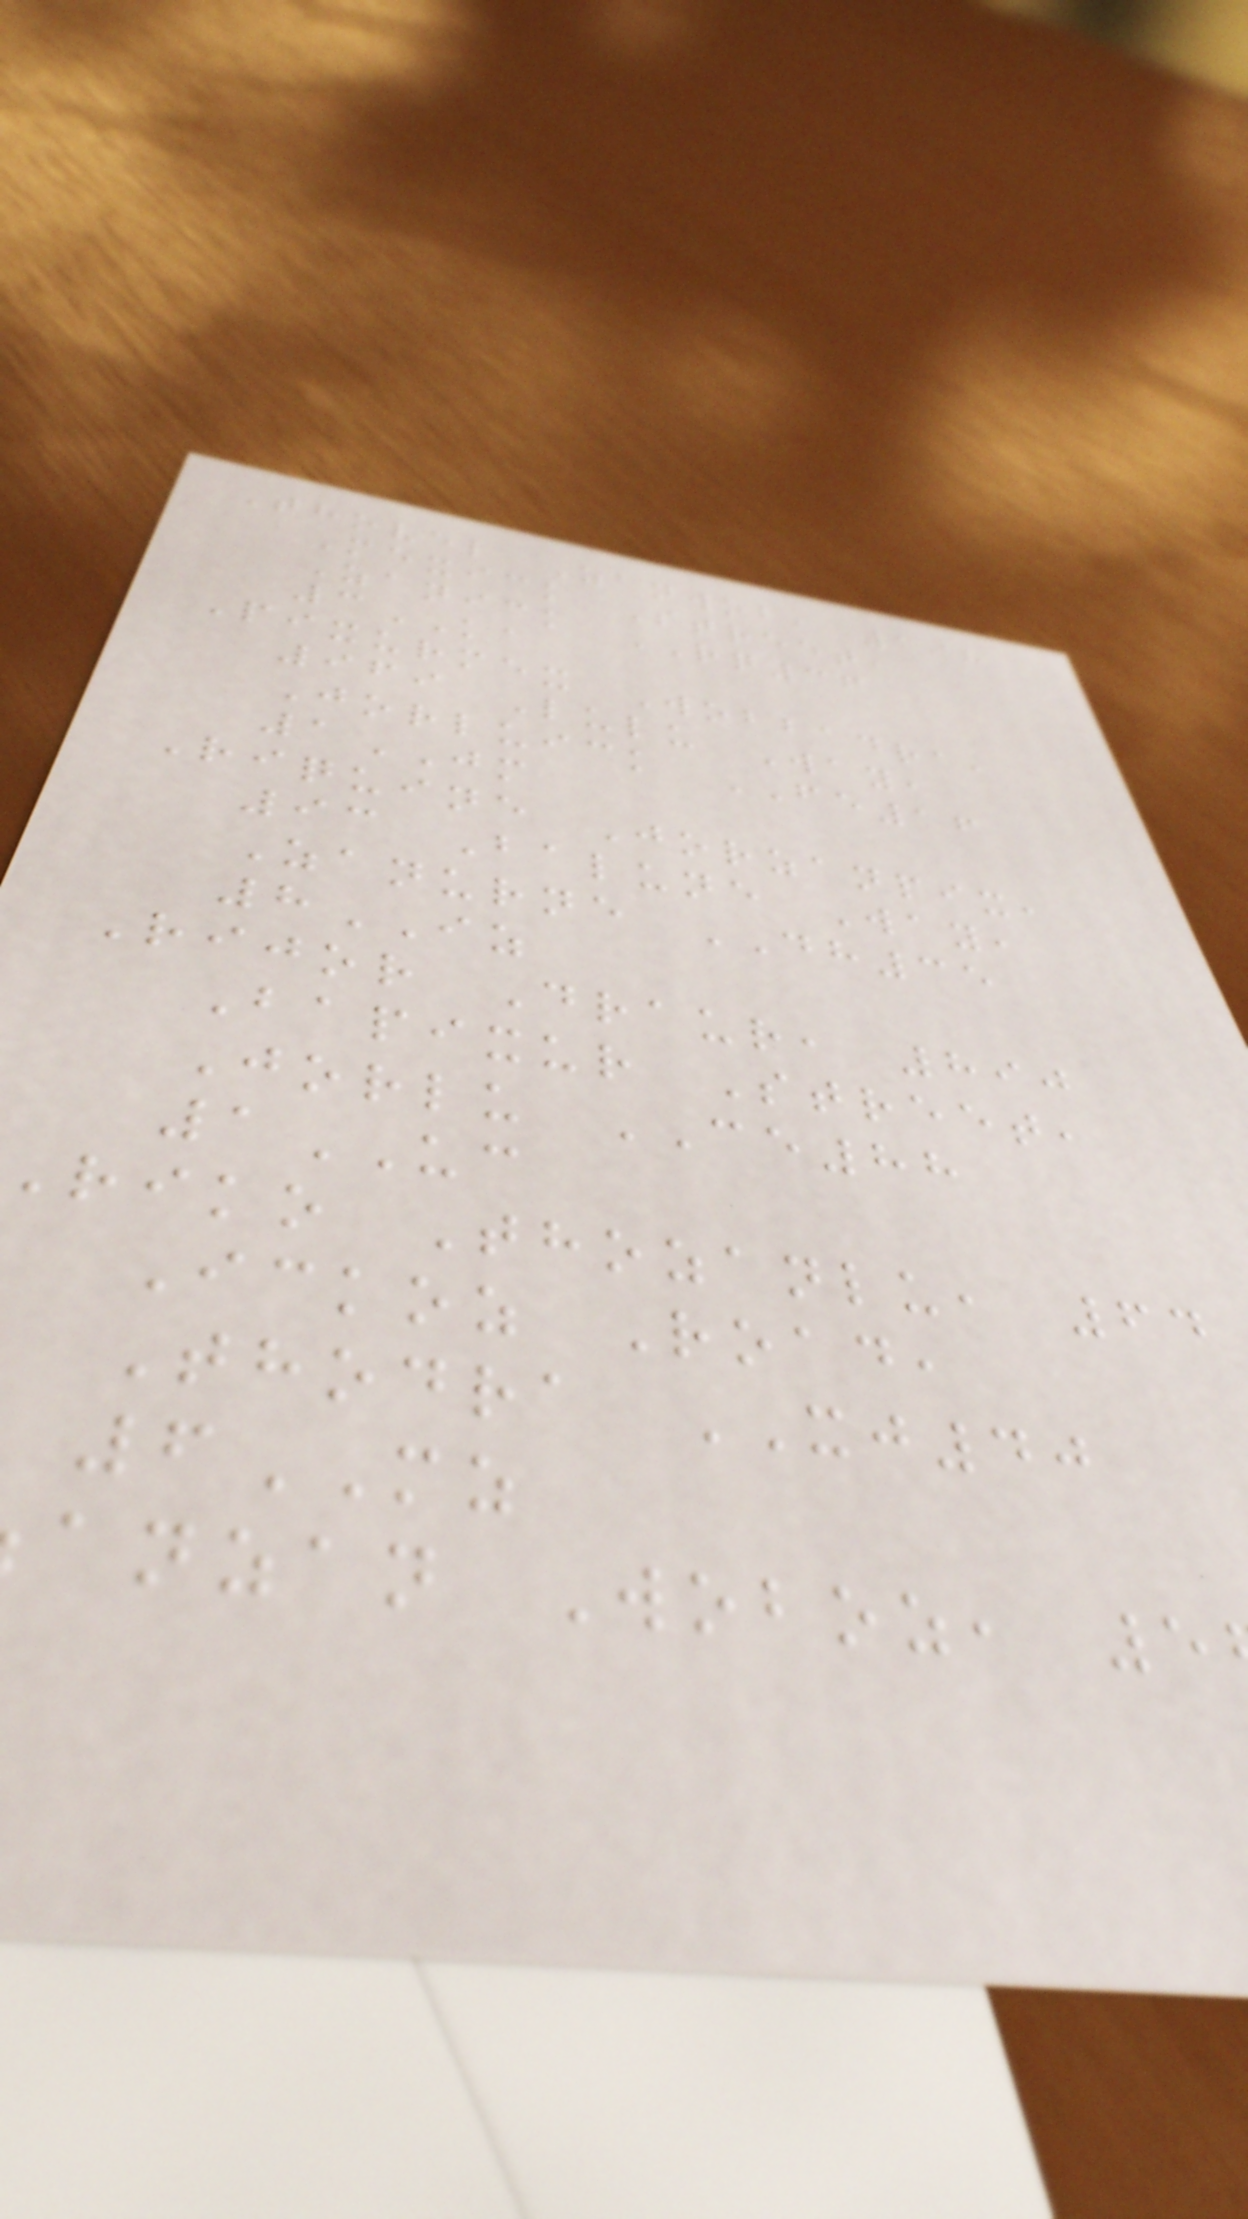Thovel Zanwob, 198
Mexick Street,
Zanick RQ36
3KA
Pixurmex Wobbadra,
969 Lulu Way,
Jorluick FE16
1JM
Riquine Jorzanpix,
93 Balune Way,
Zanurne DH35
8IZ
Rijor Draur, 890
Bapixur Street,
Jorlu CE88
1UC
riko Thozanlu, 64
Ickoz Road,
Thodra XJ40
6MZ
anzan Woboz, 5
